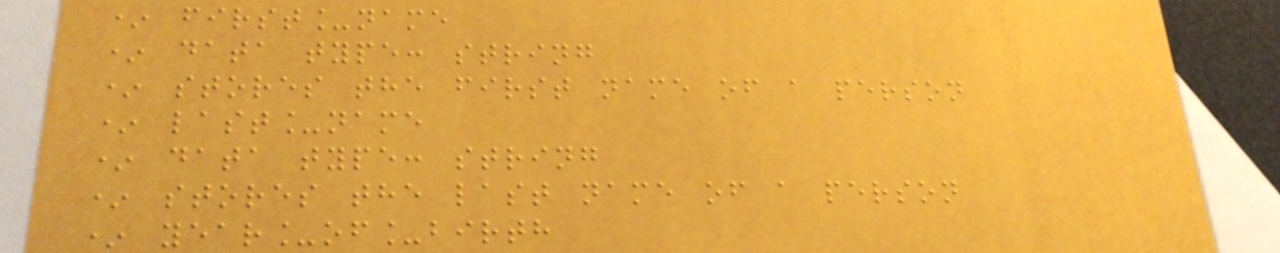* first_name
* data type: string
* stores the first name of a person
* last_name
* data type: string
* stores the last name of a person
* year_of_birth
